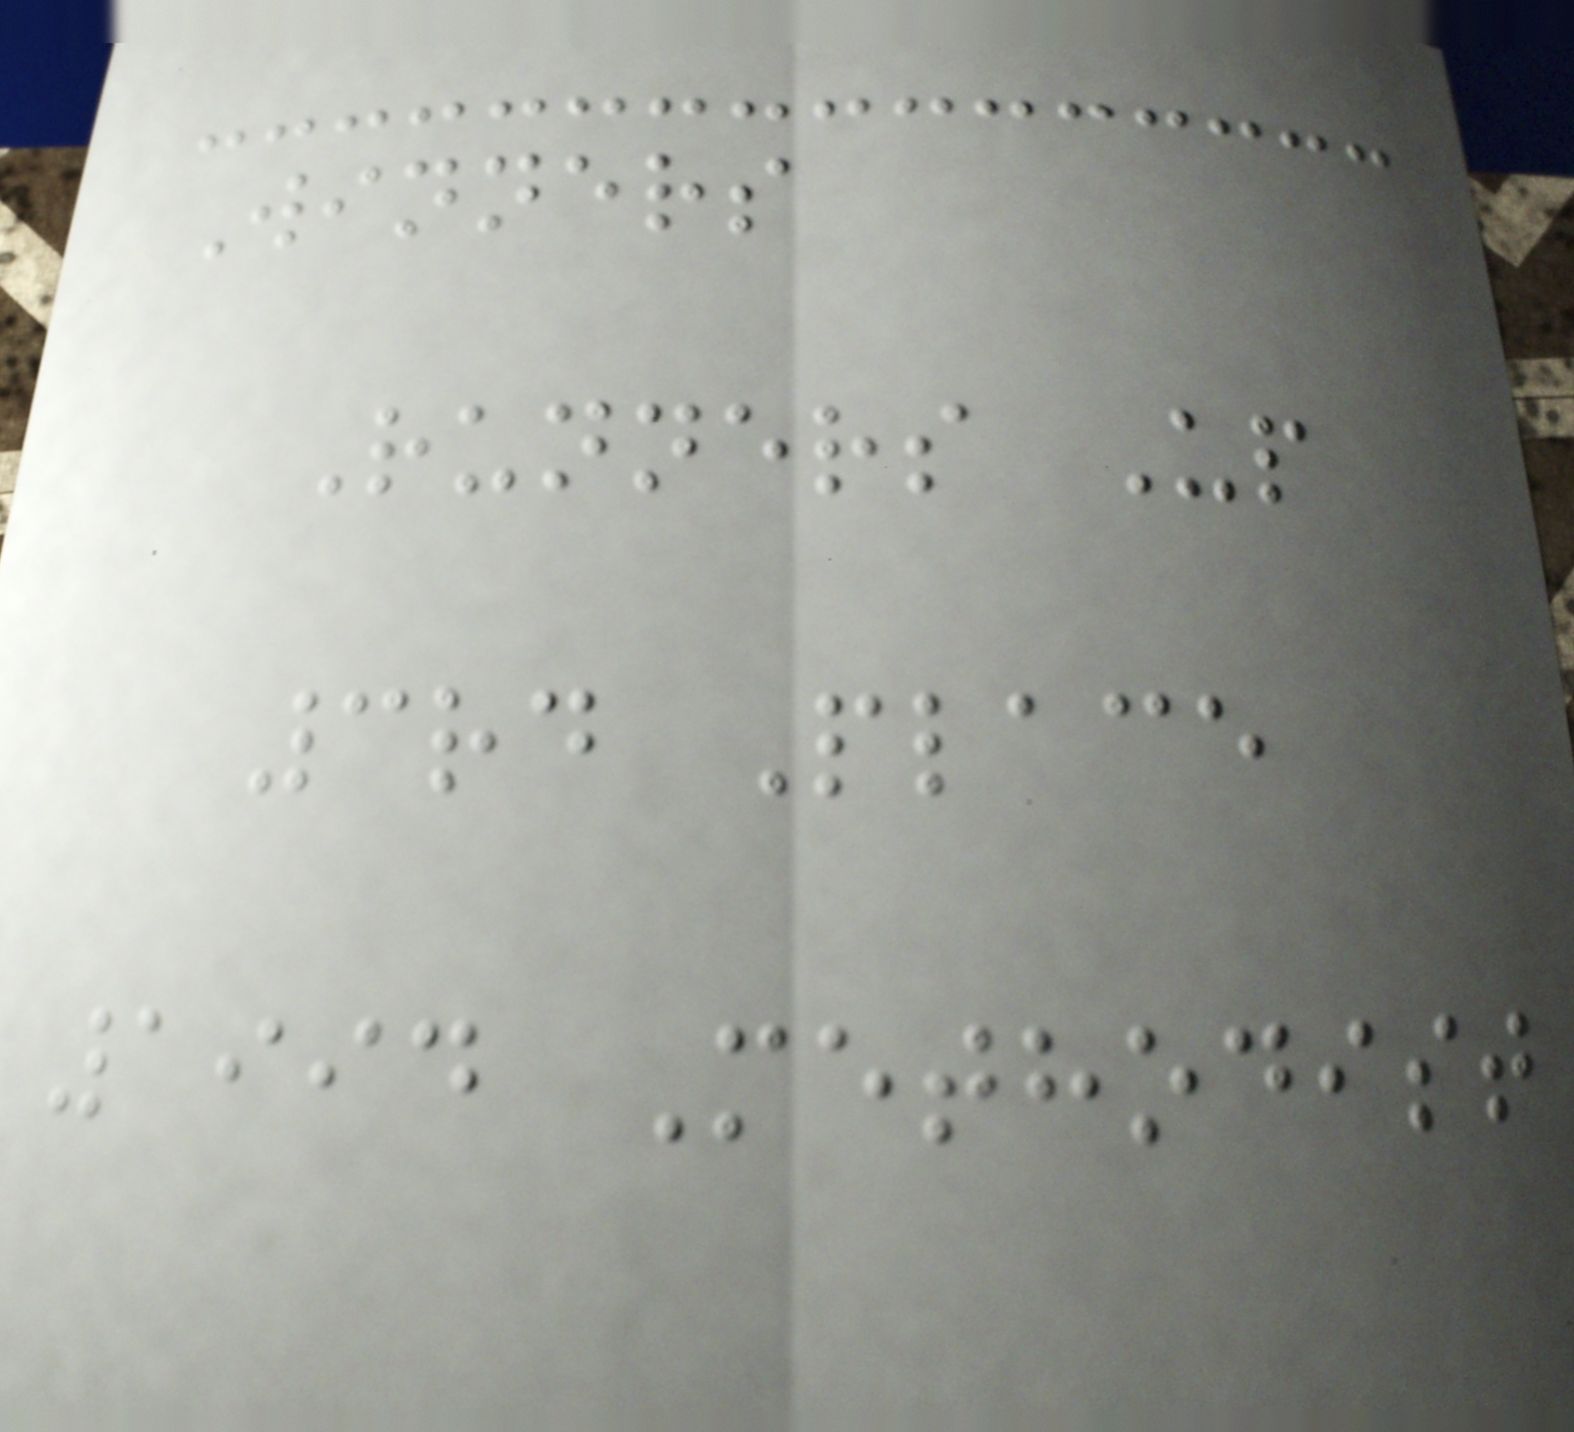Winners
Runners Up
3rd Place
1994 Methodist
